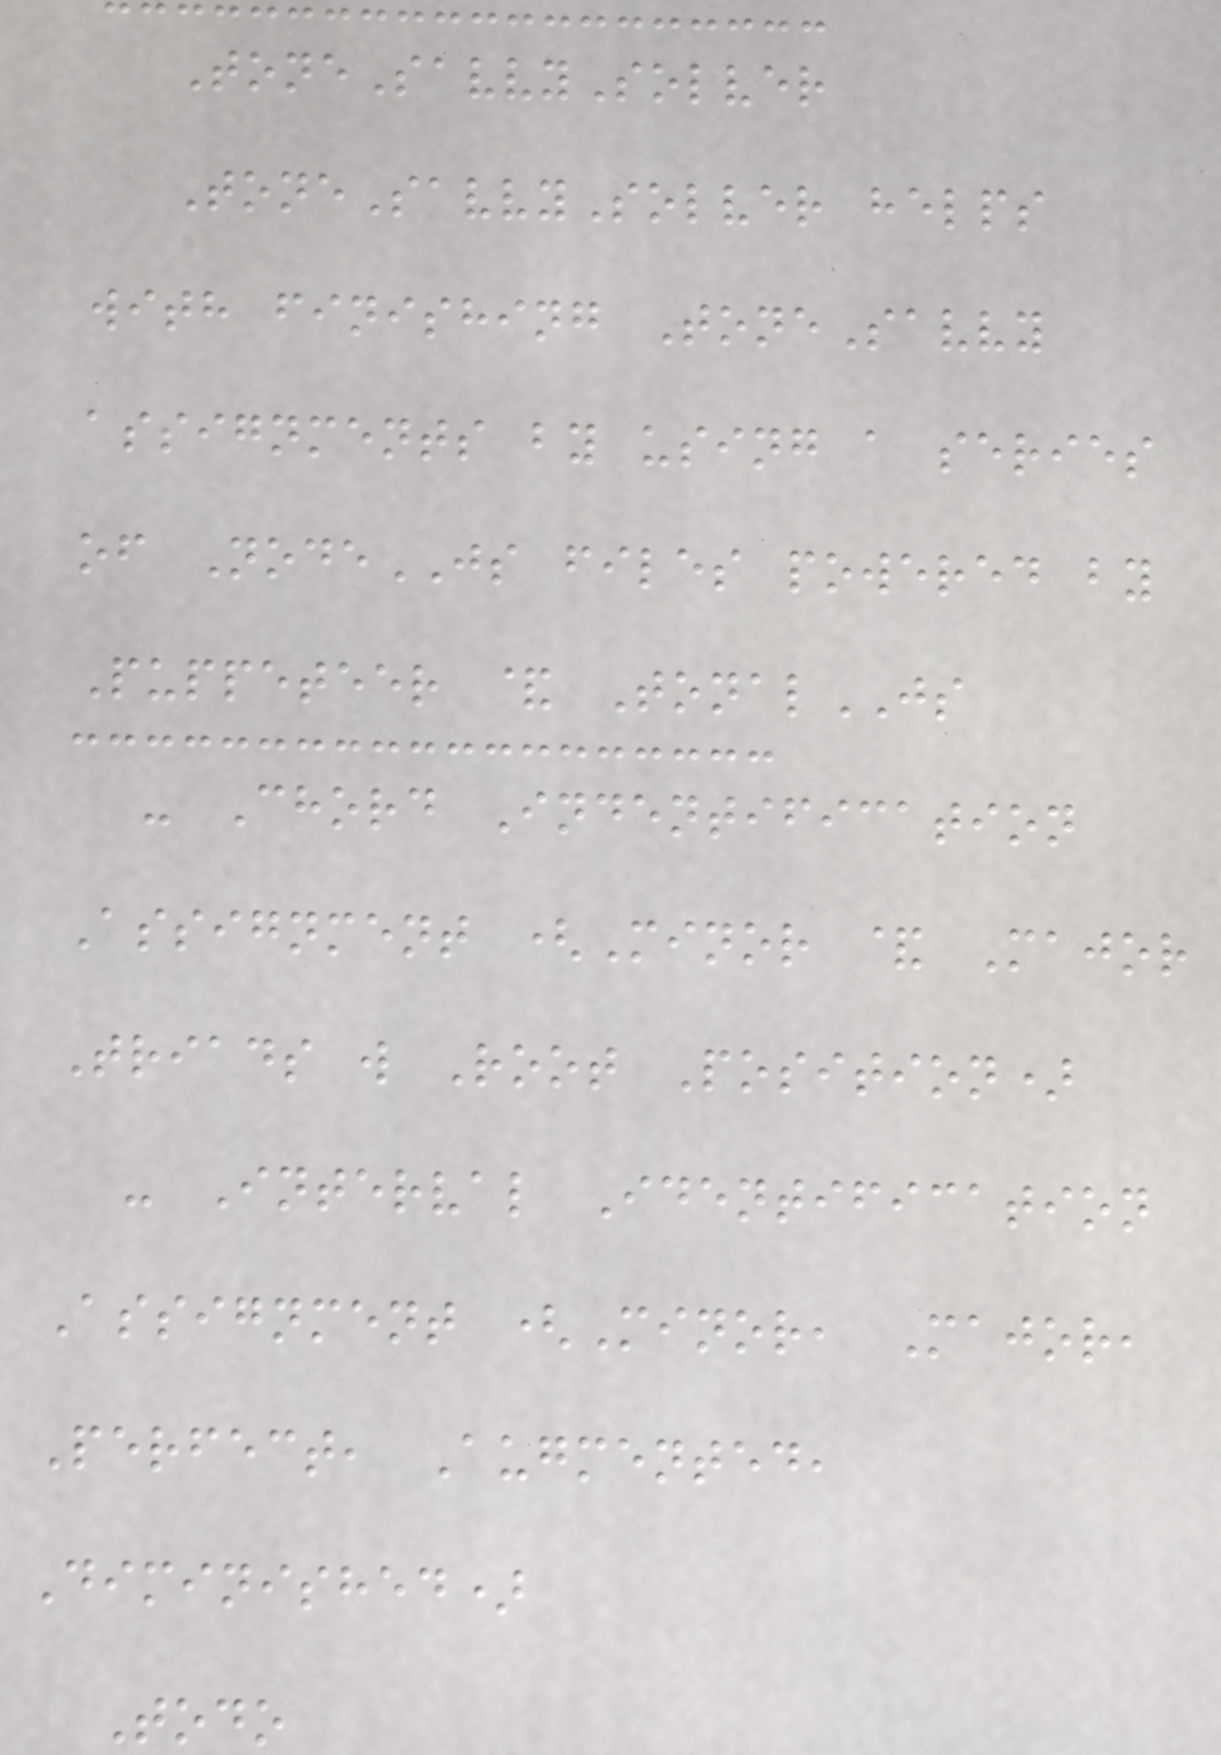ToneSavvySolver
ToneSavvySolver helps
with finishing ToneSavvy
assignments by using a series
of NodeJS files powered by
Puppeteer & TonalJS
- Chord Indentification
Assignment (Minor & Major
Triads w Root Position)
- Interval Identification
Assignment (Minor, Major,
Perfect, Augmented,
Diminished)
Todo
